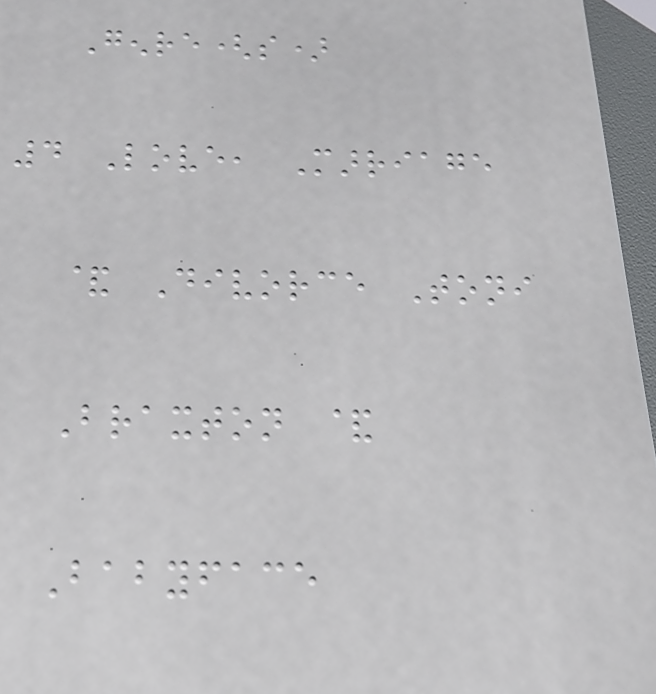Genre(s)
4 Love, Marriage
& Divorce Toni
Braxton &
Babyface
